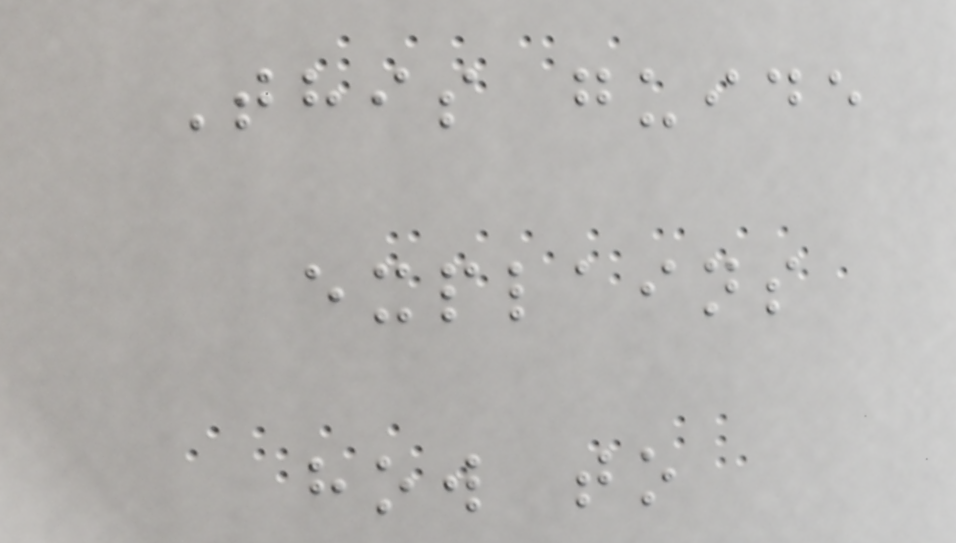This guide
explains
how to
